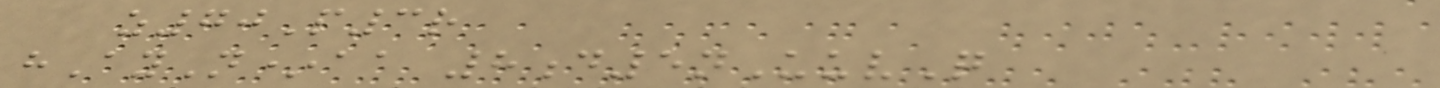z70P3r
hAyN*aa 8d5nUuvQ
